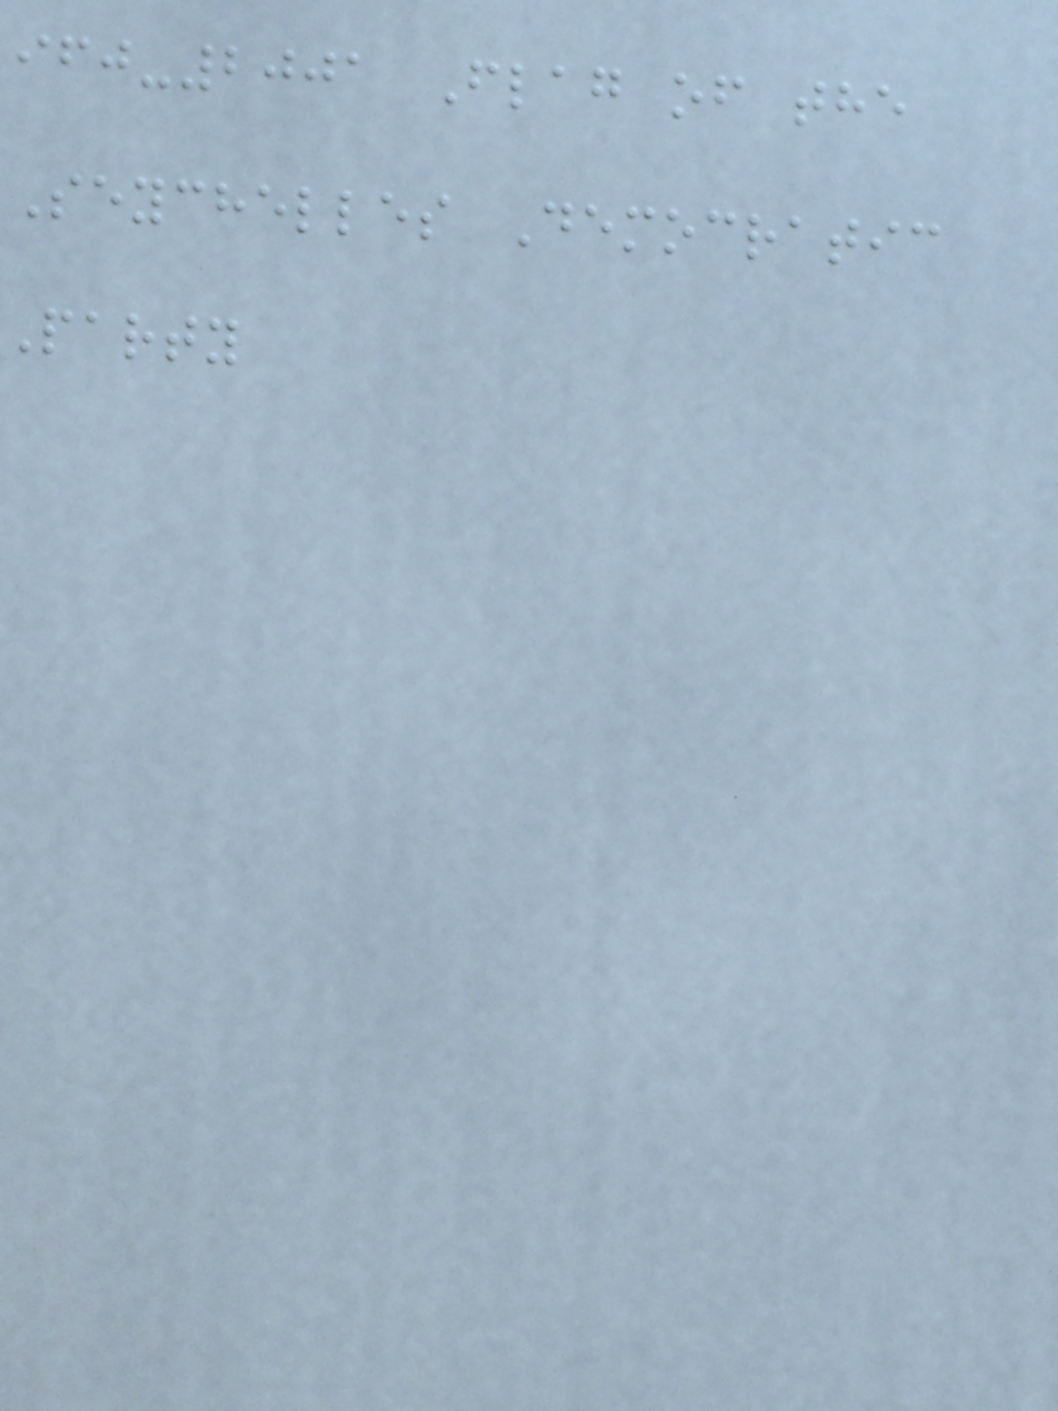-2001 Flag of the
Seychelles Democratic
party
